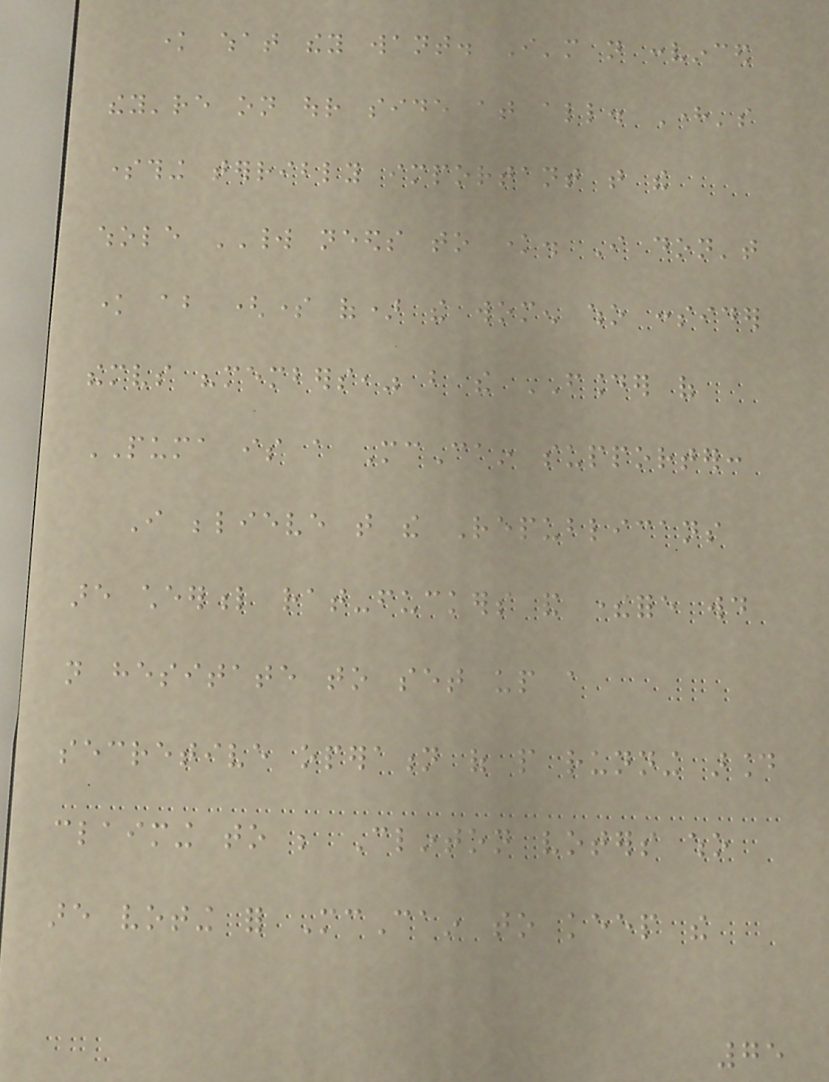know what they want. I'm not convinced
they're on our side at all. Here's
something terribly important that the
whole WORLD needs to know. I don't
know about (some of) the women who consider
themselves "members," but the FOUNDER of
PUMA is a McCain supporter:
I believe that the Republicans
are cheerful rat-fuckers and therefore would
not hesitate to set up a
secretive operation of people running around
claiming to be Clinton voters who
are voting for McCain to keep the
75
